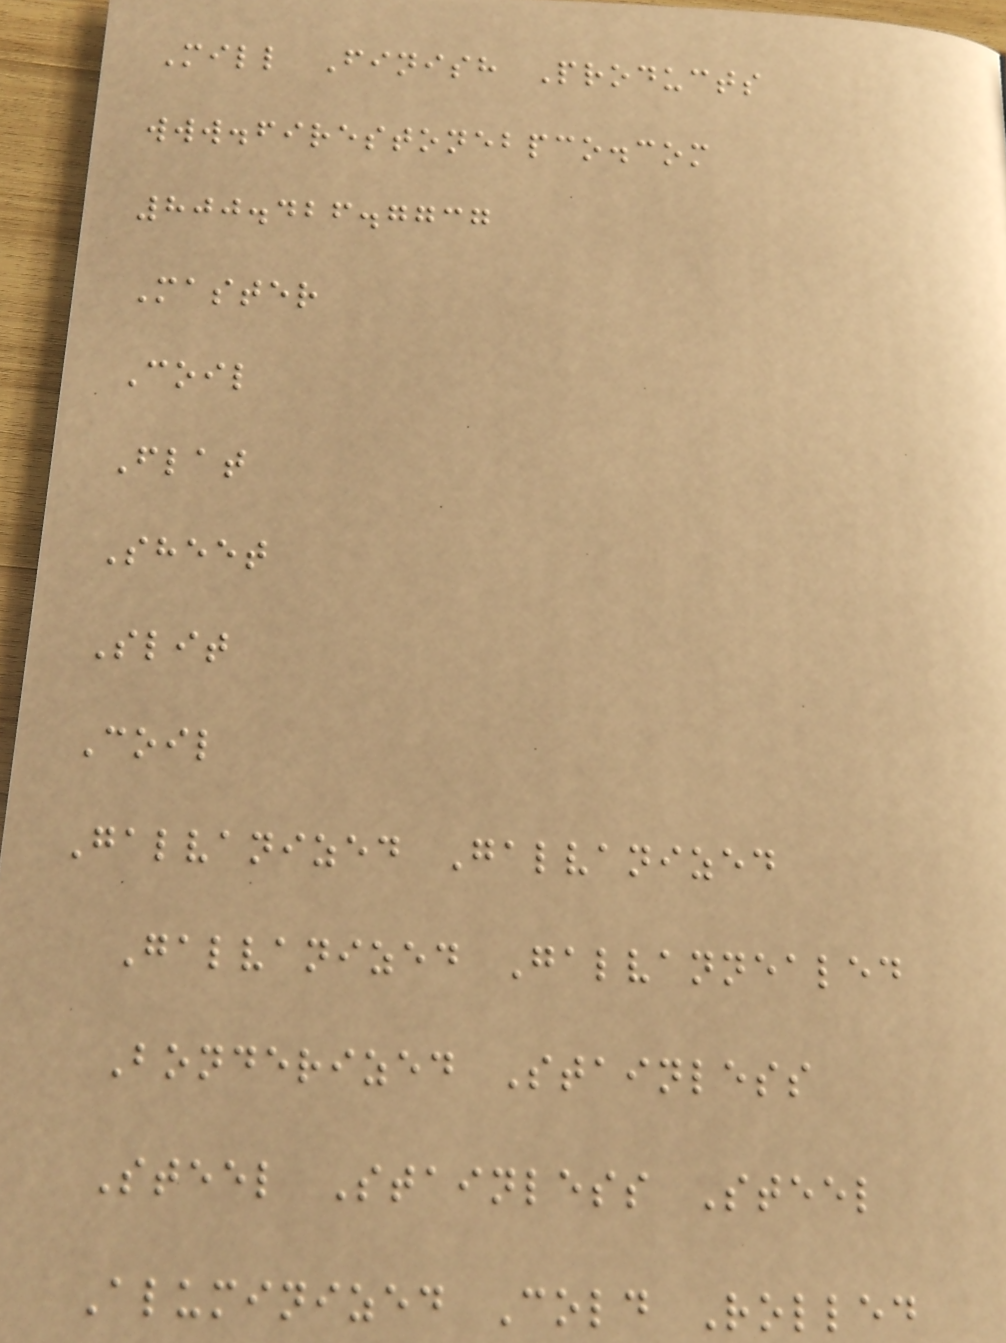Mill Finish Products
www.firestonebpco.com
800.426.7737
Master
Coil
Flat
Sheet
Slit
Coil
Galvanized Galvanized
Galvanized Galvannealed
Bonderized Stainless
Steel Stainless Steel
Aluminized Cold Rolled
